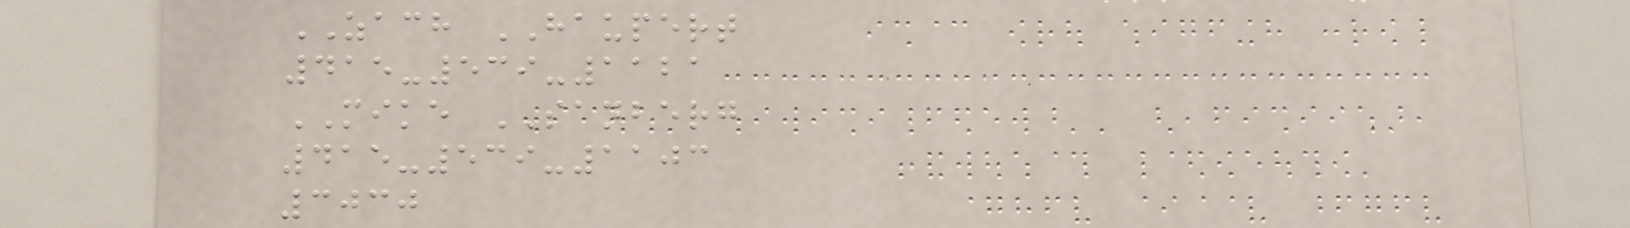ZACH HAUPERT
415-539-1121
MIKE SANBERG
415-539-1103
3030
